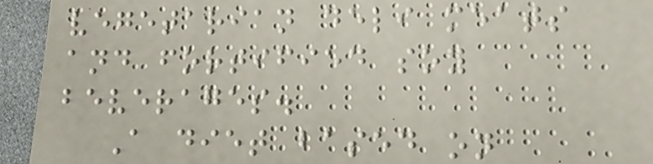vegetarian deli meats
and fortified soy
beverages.
A diet based on
